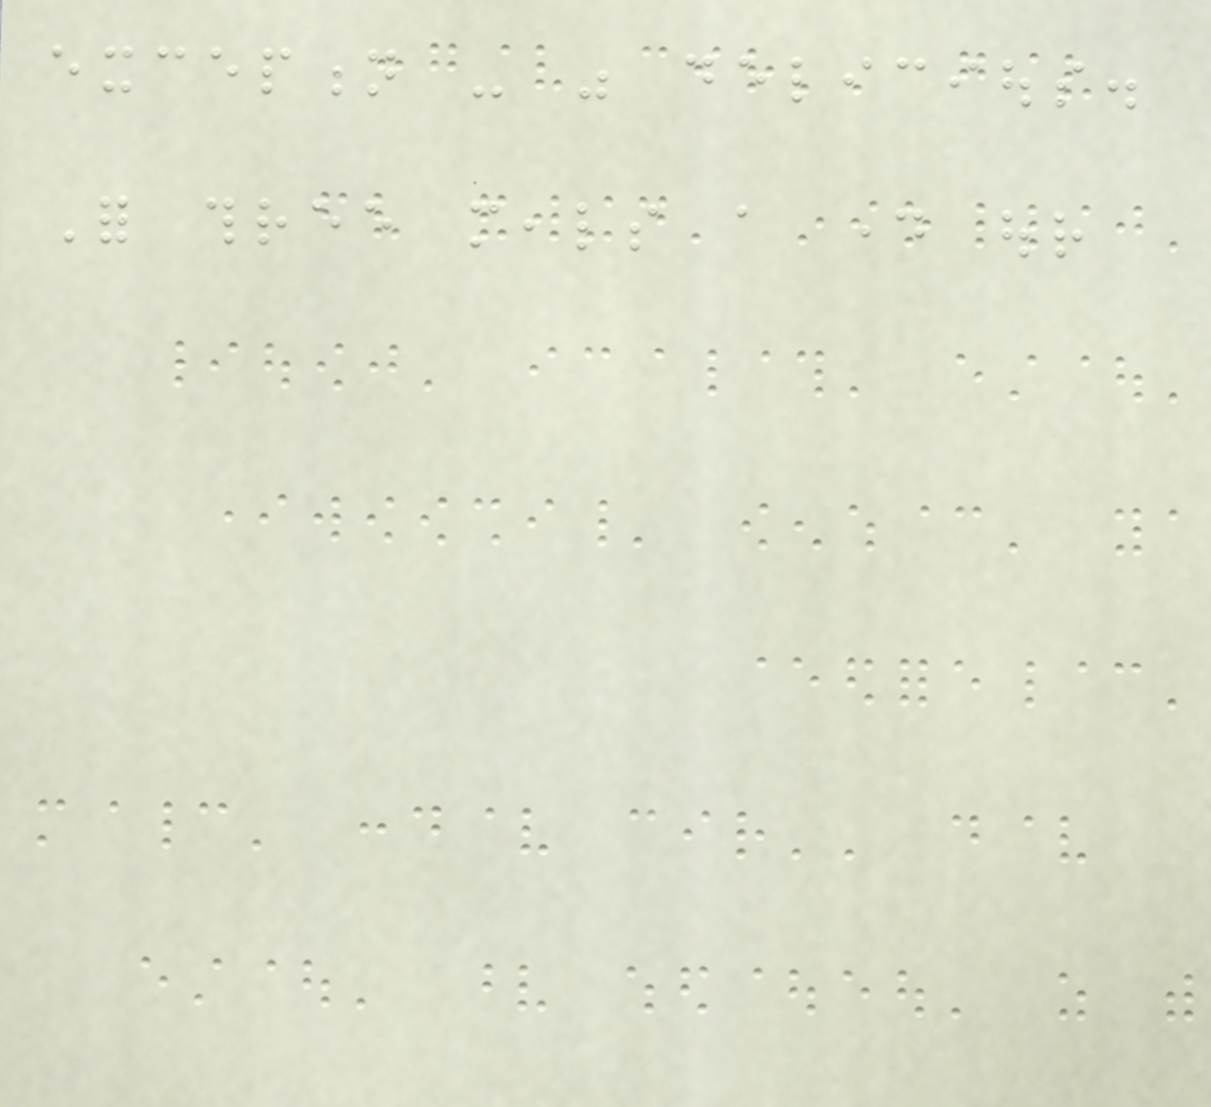exception - was delicious.
For three meals a day our
